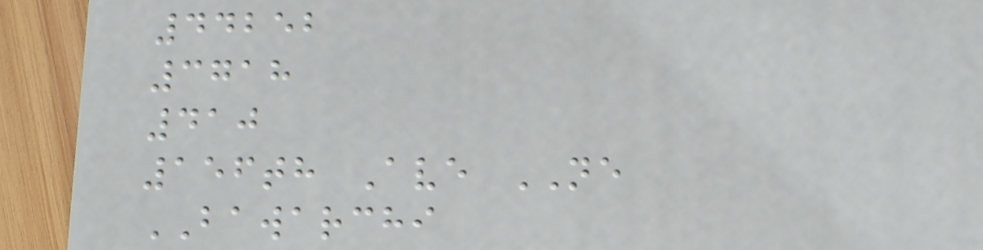44252
3718
410
156th Ave NE
BAWARCHI
